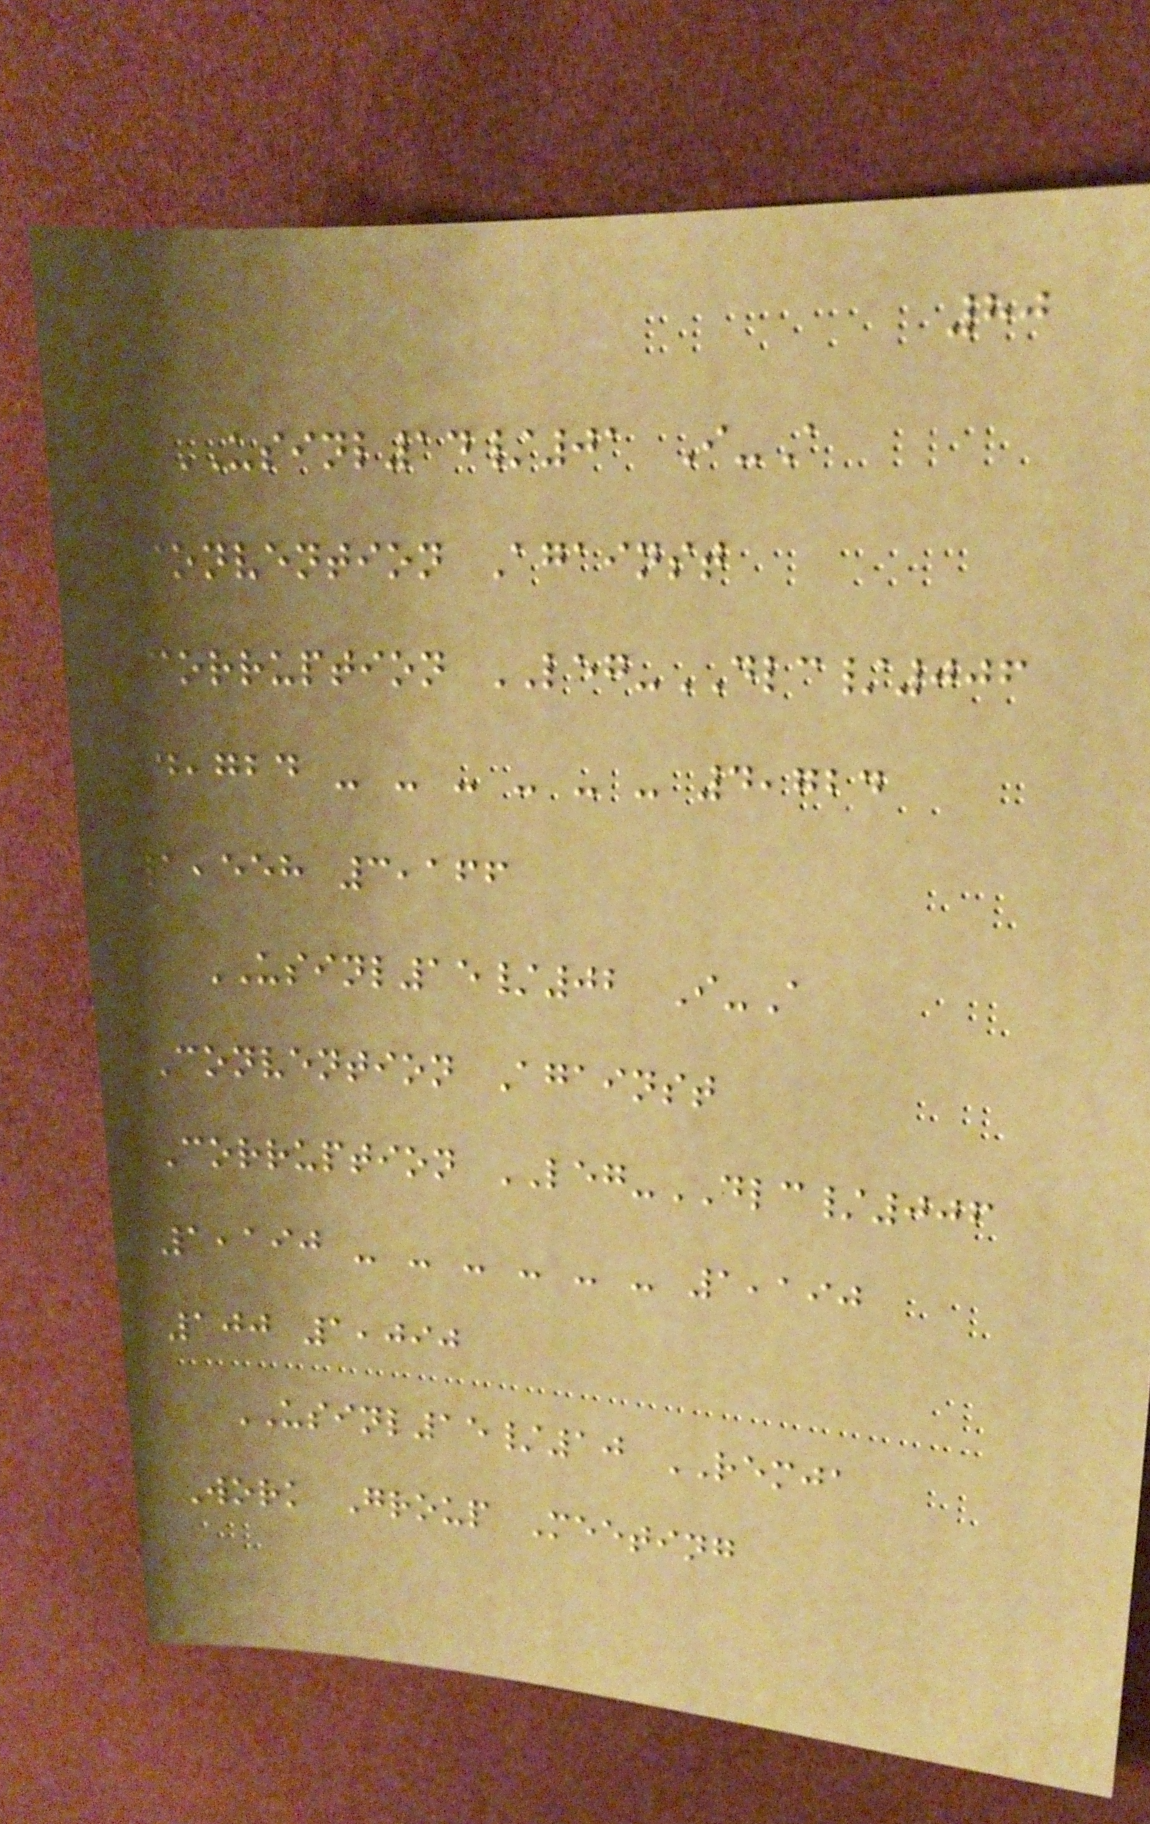80
USINL14/01 I-A
Convention Against
Corruption LEG-DLC/006
4,724 - - - - - - 4,724
1,558 3,166
USINL15/02 I-A
Convention Against
Corruption LEG-DLC/006
1,190 - - - - - - 1,190
100 1,090
USINL15/10 REMJA
Work Group Meeting
